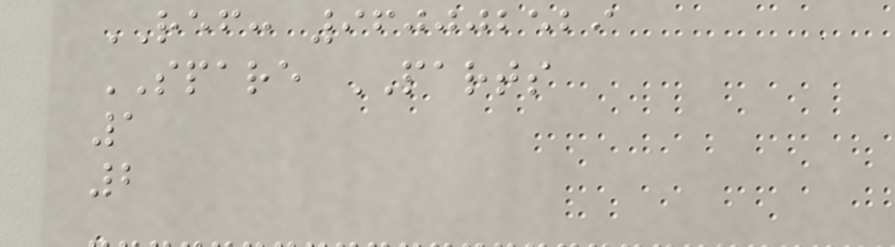REF: 960002529
SPARE PARTS
1
2
